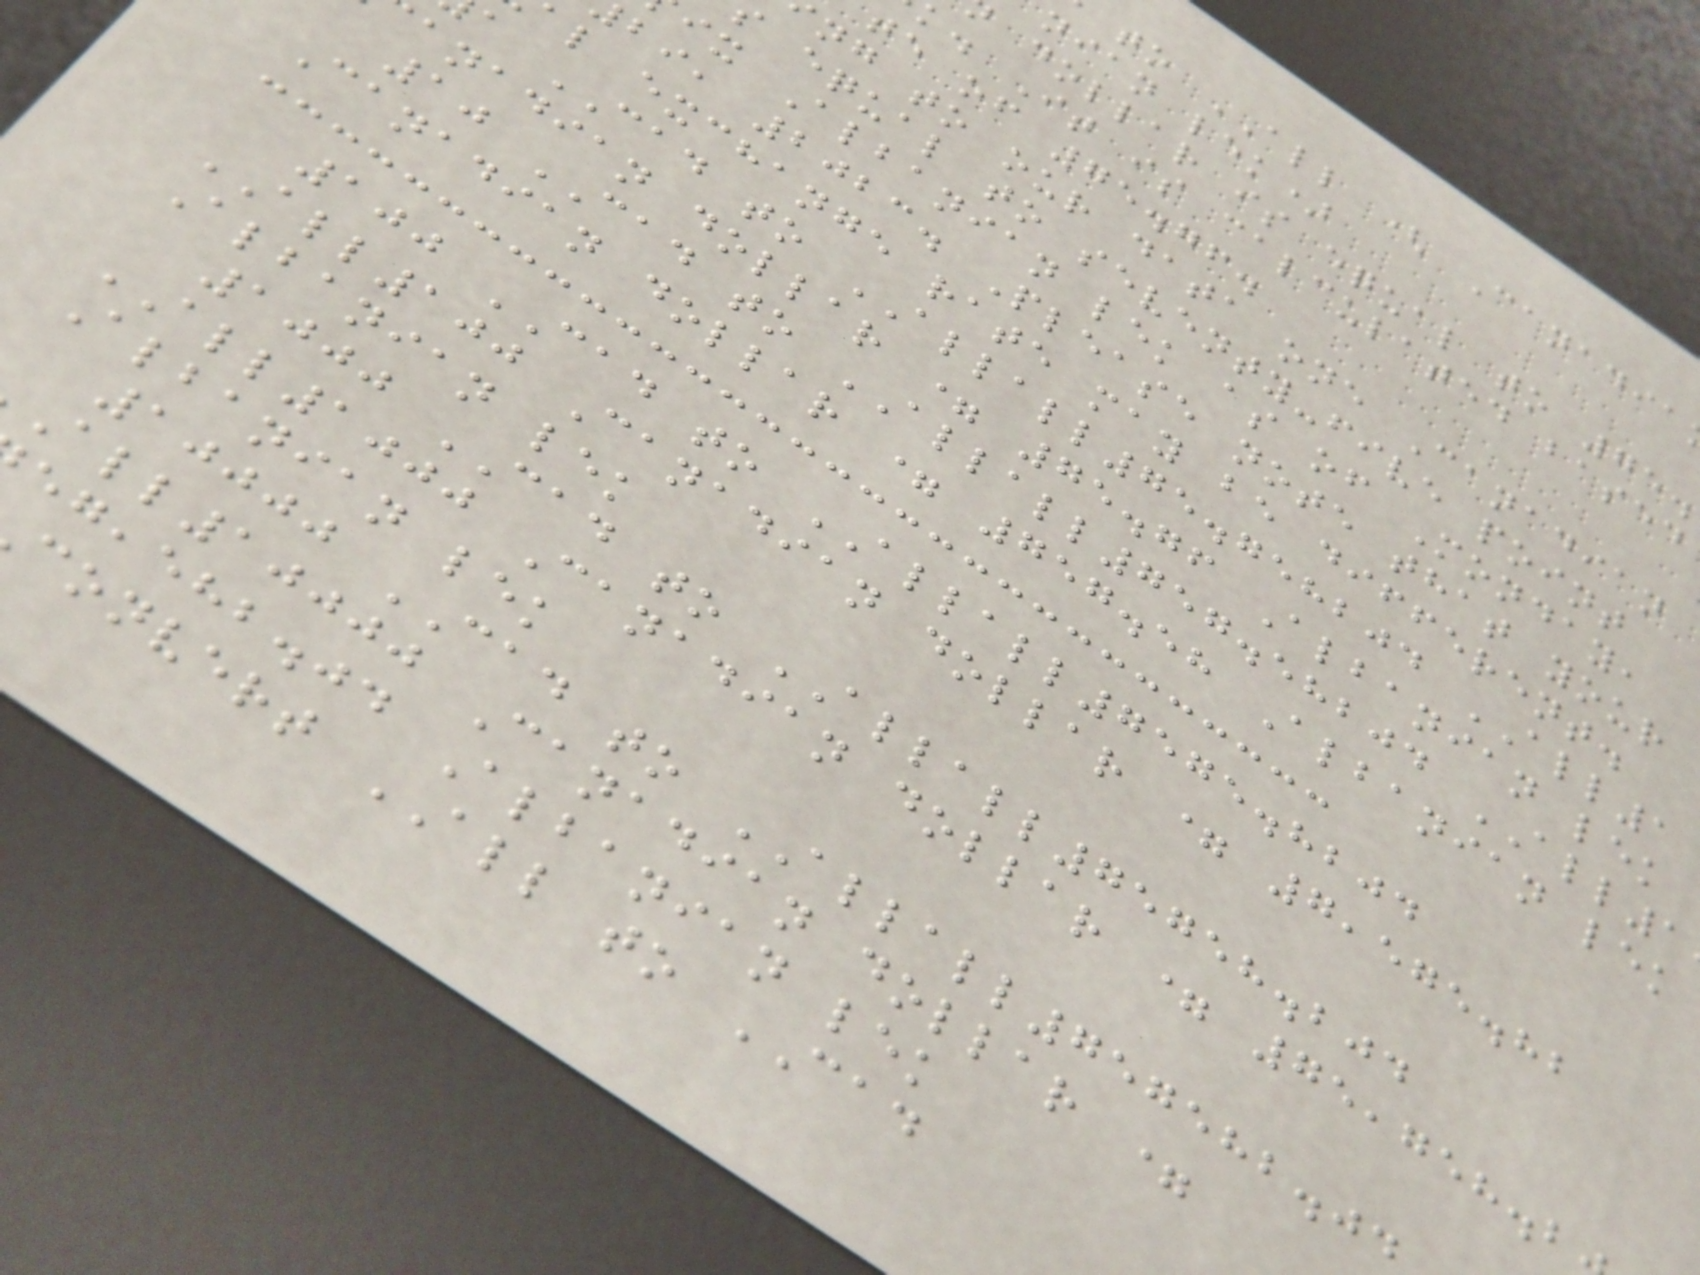to ALL ( Canadia
nian lek)
dollar is equal to 75.
k. It is calculated based
te of 75.76.
ng to our data one Canadian
s equal to seventy-five point
ix Albanian lek as of Monday,
bi, 2023. Please note that your
al exchange rate may be different.
a CAD to ALLALL75.758204 ALL1
anadian dollar = 75.76 Albanian lek
10 CAD to ALLALL757.58204 ALL1
Canadian dollar = 757.58 Albanian lek
100 CAD to ALLALL7575.8204
ALL100 Canadian dollar = 7,575.82
Albanian lek
1000 CAD to ALLALL75758.204
ALL1000 Canadian dollar = 75,758.2
Albanian lek
10000 CAD to ALLALL757582.04
all10000 Canadian dollar =
,ehb.jd Albanian lek
convert ALL to CAD
